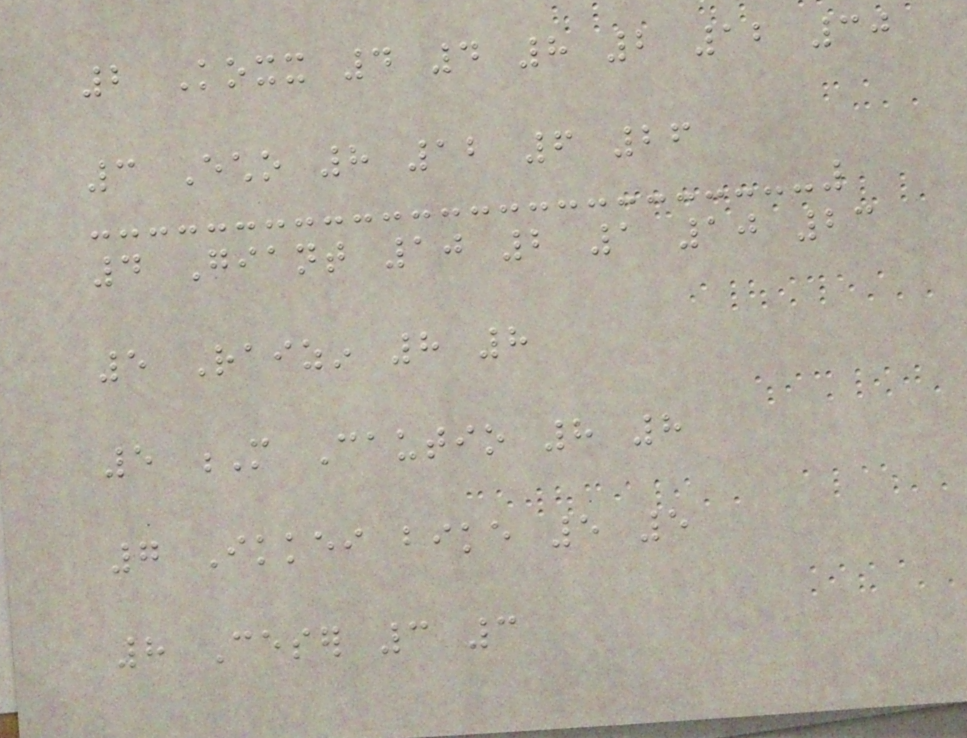2 Koxx 4 4 8 2 12 30
3 Echo 8 12 6 26
4 Giant 10 2 1 10 23
5 Raizin 8 8
5 M Cautio 8 8
7 Ikkei bike 5 5
8 Ceser 3 3
